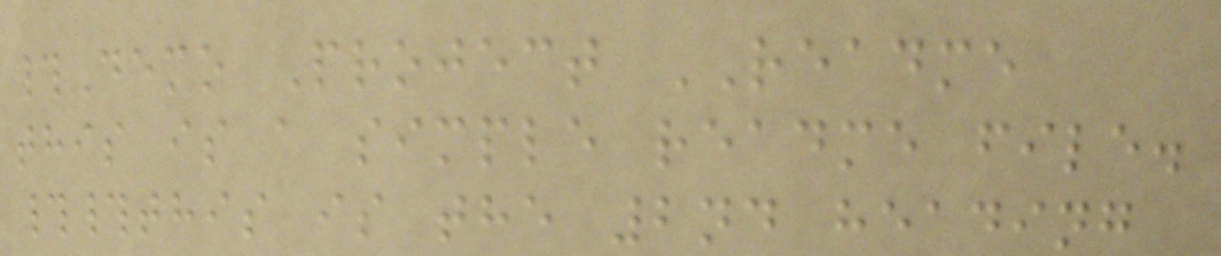#Demo Project README
this is a simple readme file.
##this is the 2nd heading
